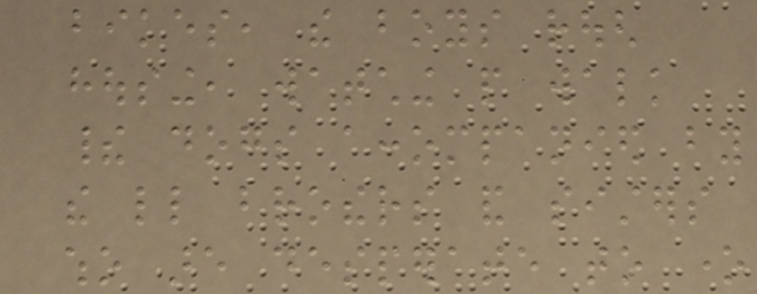bikes, the boys rough
housing, watching people walk
their dogs accompanied by
the little brothers and sisters
who are desperate to one
